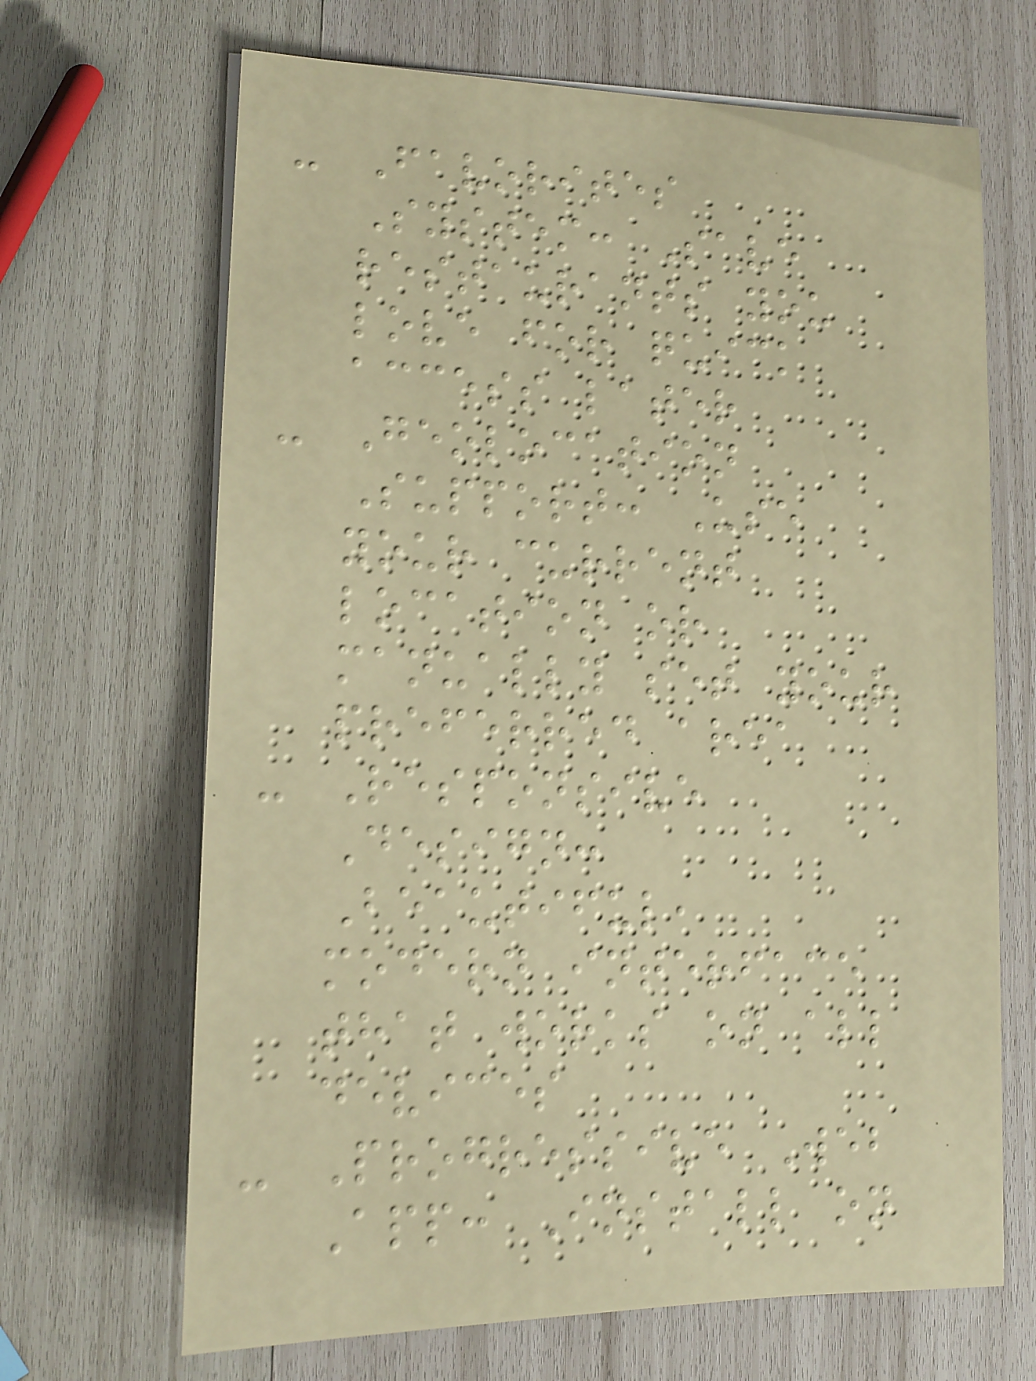- Favorites
System: Save
restaurants you
love for quick
access later
- Geolocation
Support: Use
your current
location or
manually set your
preferred area
- Responsive
Design:
Beautiful,
modern interface
that works on all
devices
- Progressive Web
App: Install on
